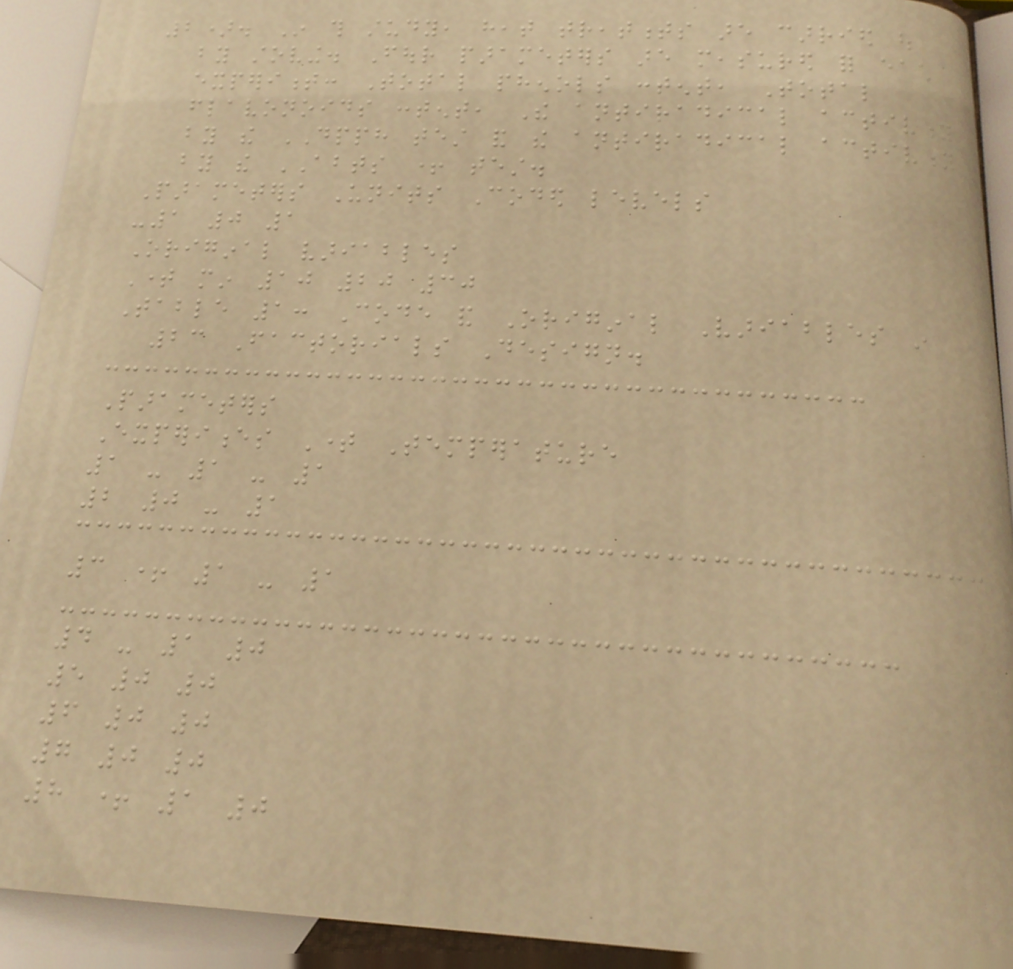2). In this study, heat treatments are carried out
by stoving. Four parameters are measured for each
experiment: Total phenols content, Total
flavonoids content, The antiradical activity
by the DPPH test and the antiradical activity
by the ABTS + test.
Parameters Units Coded levels
-1 0 1
Original variables
Time min 10 20 30
Table 1: Code and Original Variables in
23 Factorials Design.
Parameters
Experiences Time Temperature
1 - 1 - 1
2 0 - 1
3 + 1 - 1
4 - 1 0
5 0 0
6 0 0
7 0 0
8 + 1 0
